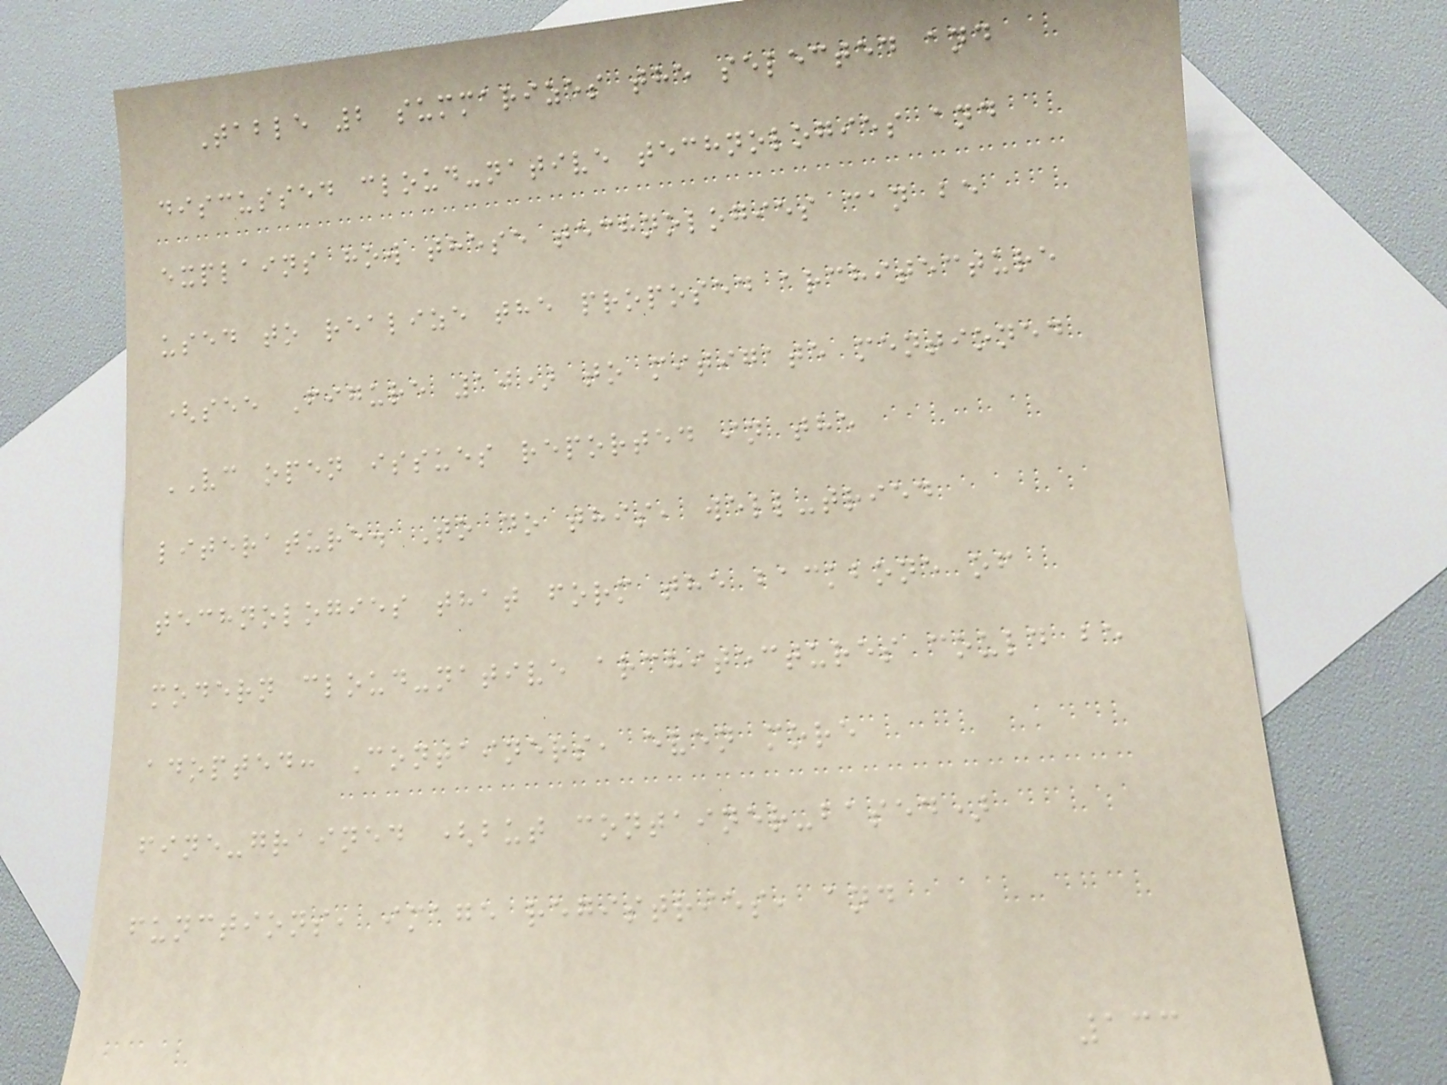Table 2 summarizes the selected and
discussed cloud-native technologies and
explains how these technologies can be
used to realize the proposed architecture
(see Figure 10) to mitigate mentioned
VC open issues reported in the
literature. To do this, well-tried
technologies that form the backbone of
modern cloud-native architectures could be
adopted: Containers, even more
fine-grained (but container-based)
functions, image registries, and
133
